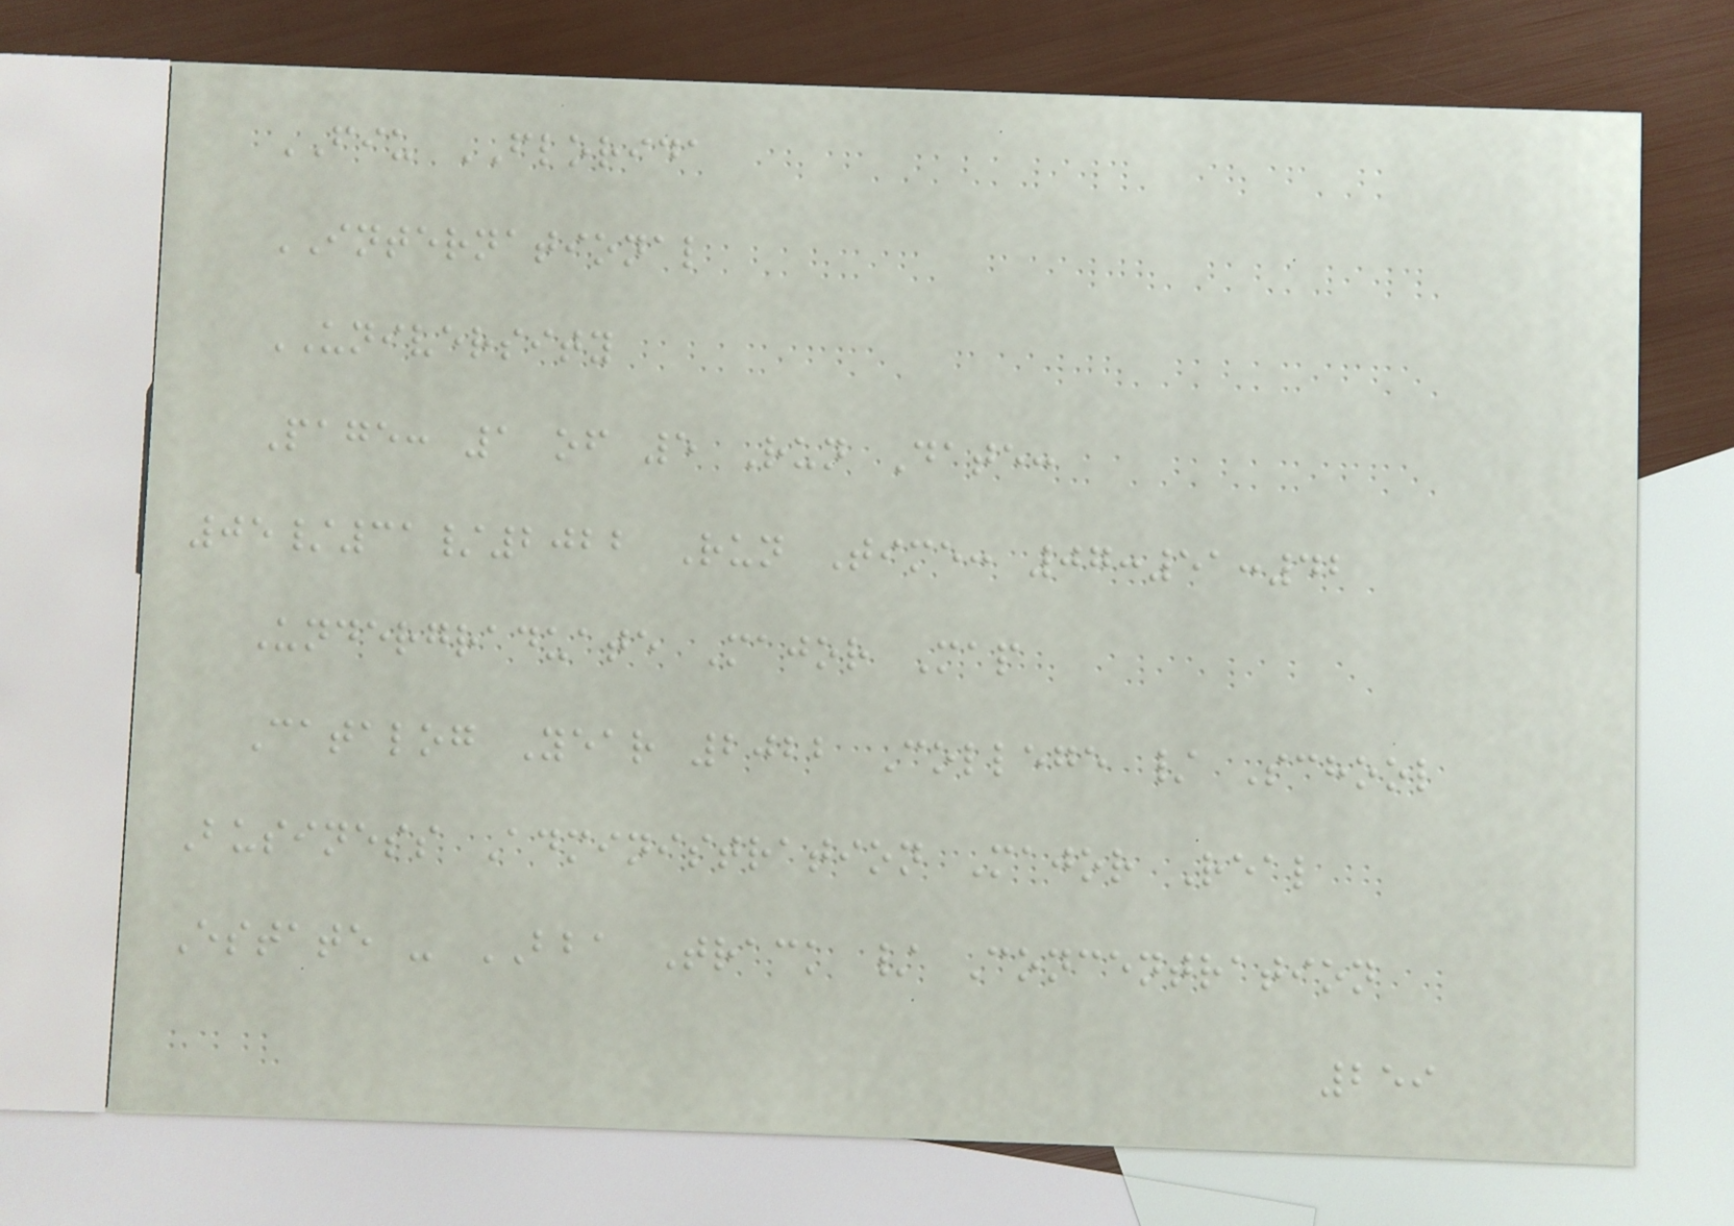FIU FLORIDA
INTERNATIONAL
UNIVERSITY
Page: 1 of 5 Run Date:
05/31/2022 Run Time: 07:51:42
Undergraduate Major Map
Catalog Year 2022 College / School
Business Administration Major Real
Estate - BBA Track / Concentration
259
